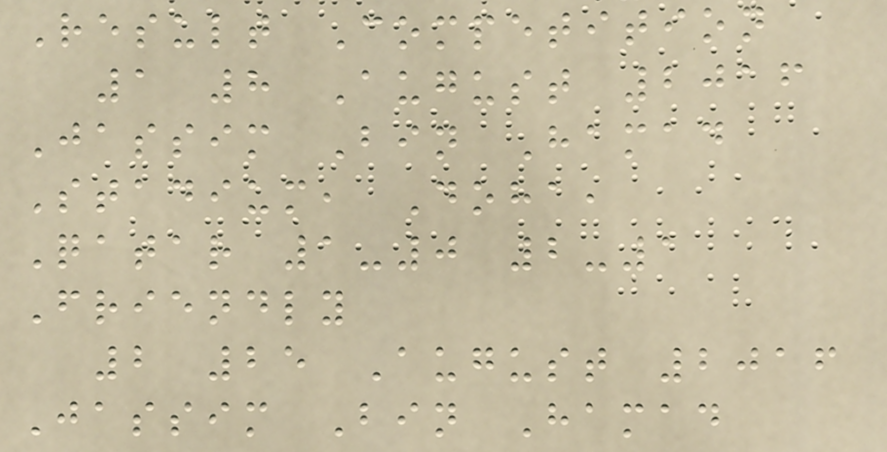Result Competition
1 8 August 2016
Jassim Bin Hamad
Stadium, Doha,
Qatar 1-0 2-1
Friendly
2 25 August 2016
Jassim Bin Hamad
